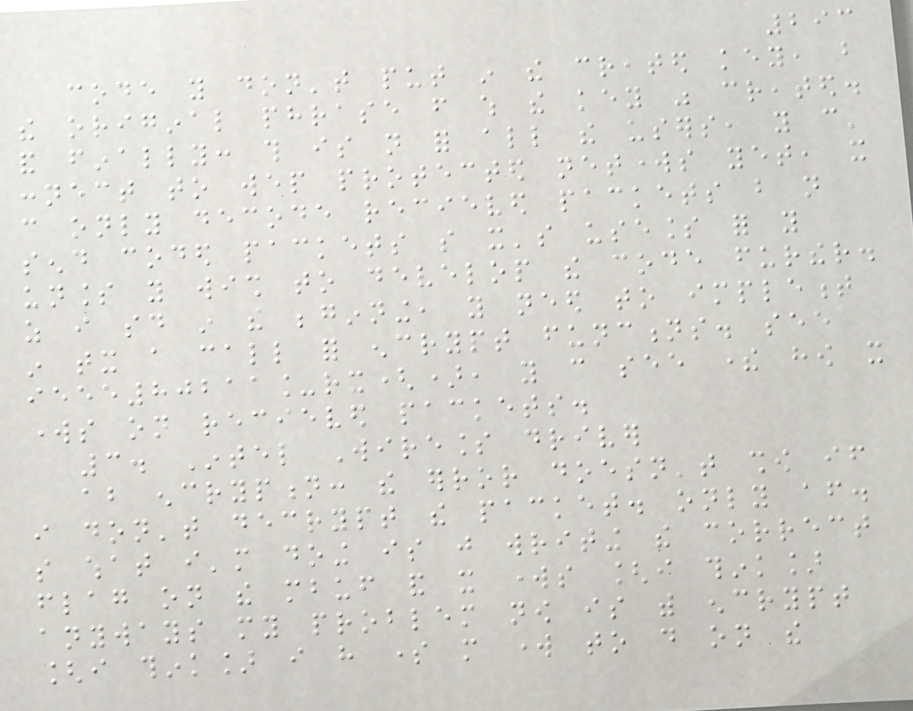293
code you don't put in the created key, but
the original phrase from which the key was created.
and finally: this is not for all the users, you can'
connect to wep protected networks yet, it
can only decode recieved packets but not
send coded packets so it's useless for you
unless you wish to develop the code further.
as i said in the beginning, you need to implement
in tx a call for encrypt functions. see
ieee80211_rx(), you can see there how it
works on recieved packets.
3. Intel Wireless driver
about encryption: the error doesn't show if
i don't decrypt the packet. only after.
so what i'm doing is just writing the correct
flag on the mbuf and it works [i think]
anyways my problem now is with encrypt
[i think] i have some more work to do on the
